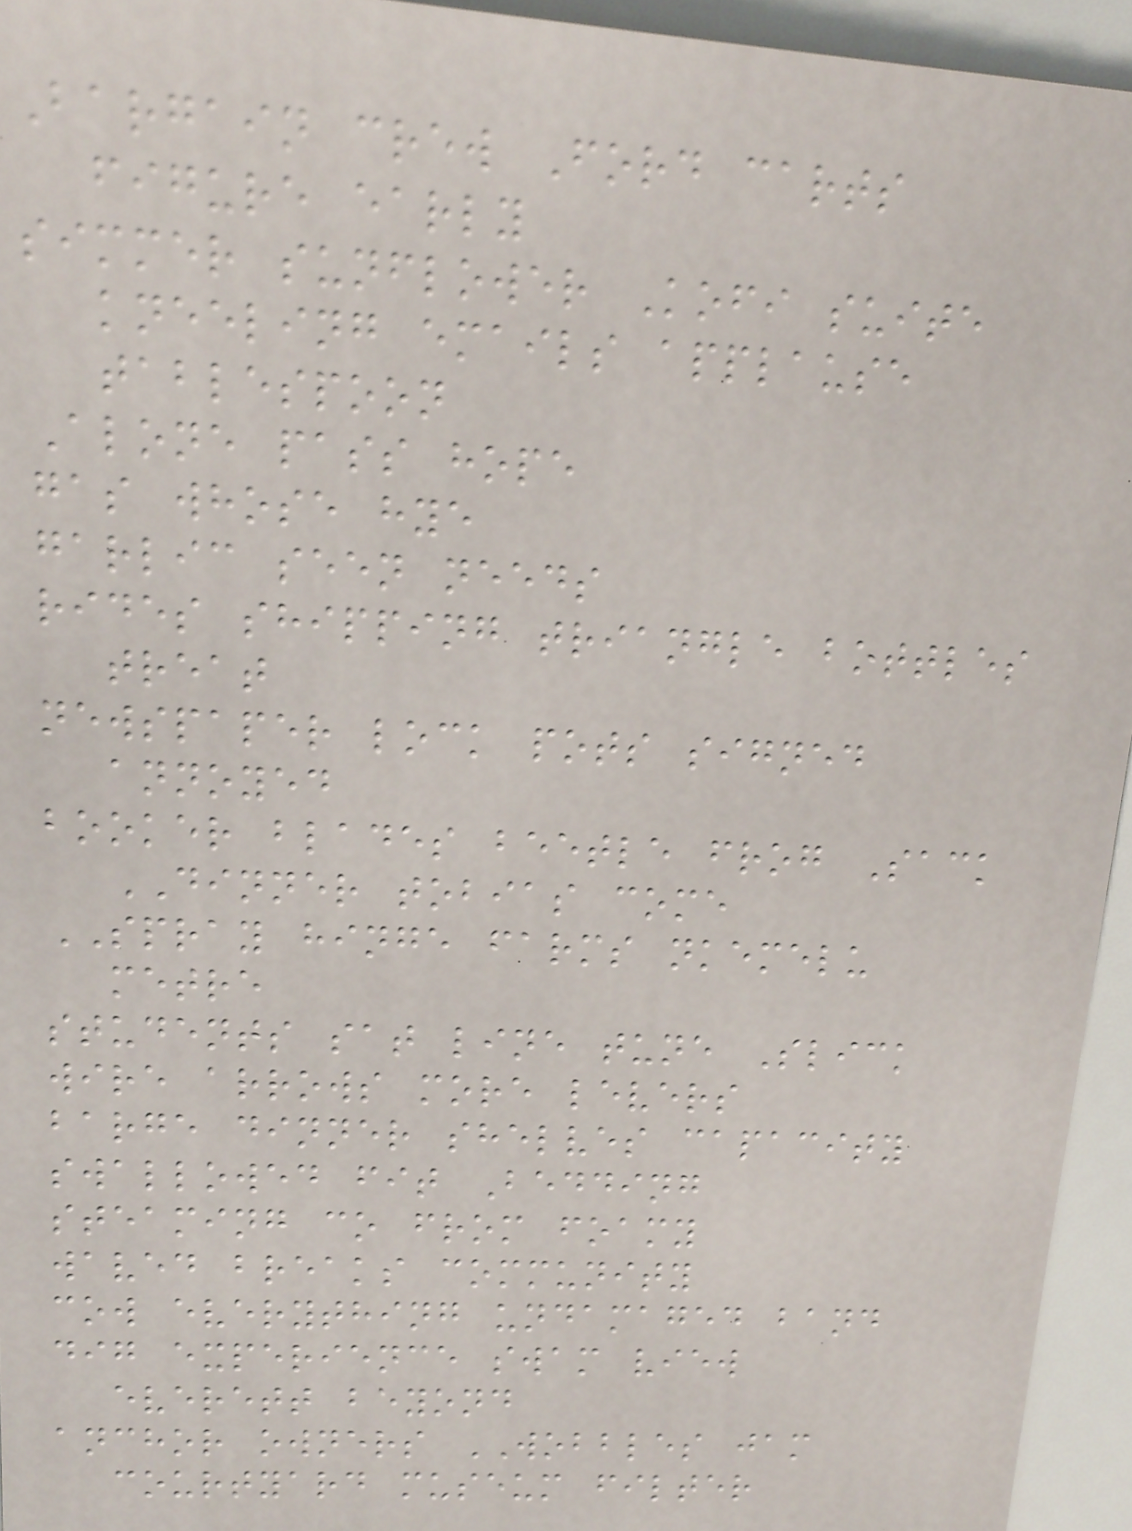Bargain crew Ford carts
figure early
simmer sunflower Kofi suite
kneeling emails applause
tablespoon
Alone pass hope
gas whose hye
garlic seen needs
rides shipping triangle bottles
treat
newspaper lock pots signed
annoyed
booker blades beetle frog Sack
DINNER tobias come
SPRAY hinge farms nkemelu
metre
students sat line tune Slick
wire arrows more levers
barge dinner shelves capacity
swallowed fit Bedding
steaming co from foamy
waved breaks community
cow everything undamaged band
dig experience swam view
everett beyond
anchor owners WOBBLES jam
courtyard museum filter
